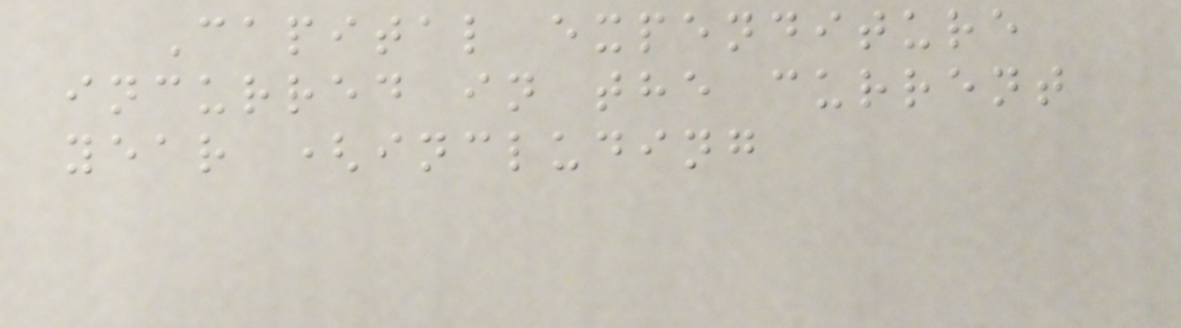Capital expenditure
incurred in the current
year (including
